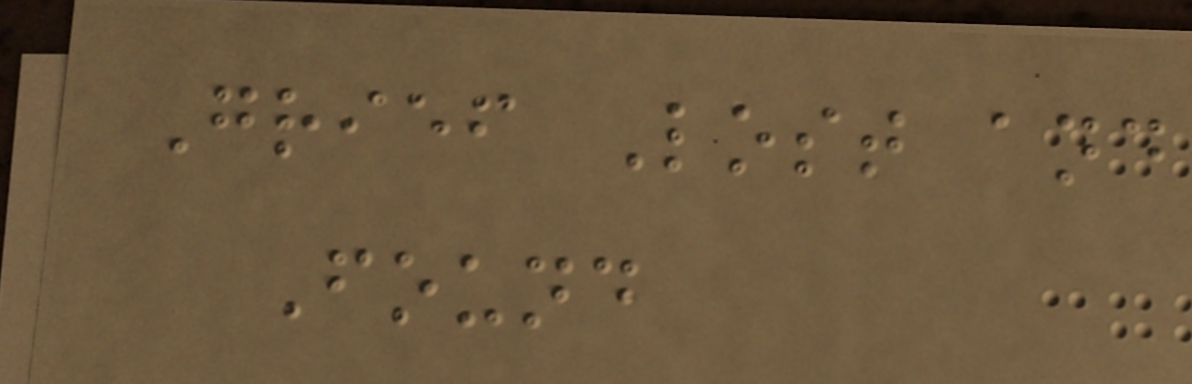Grief Lost and
Found
